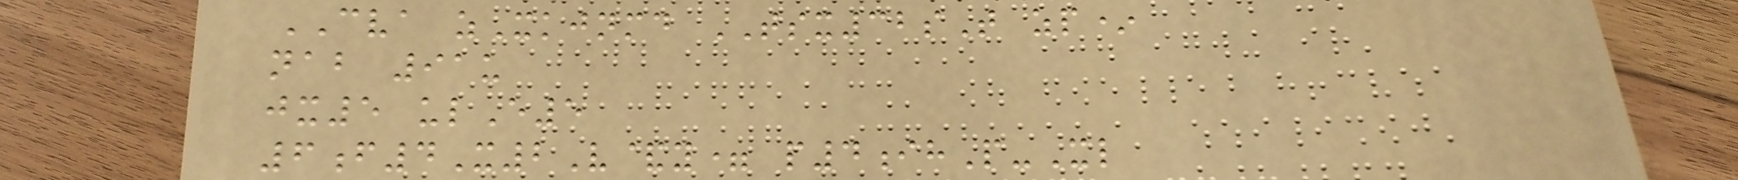CVA zXkjnmd TSX32sT zp*
nab 91u
jx5 ulE5
6f4X2V&y= p4ihP-Xl
